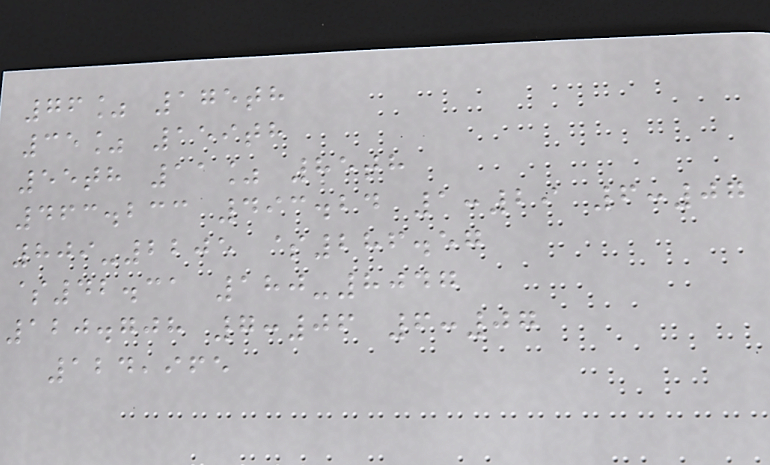76% 175th
35% 159th
55th 11% 85th
463.233 493.24 1:29 6:07
809-2205 $286.57
$42.31 180-8047
120.708 7:06 6:07
124,965
